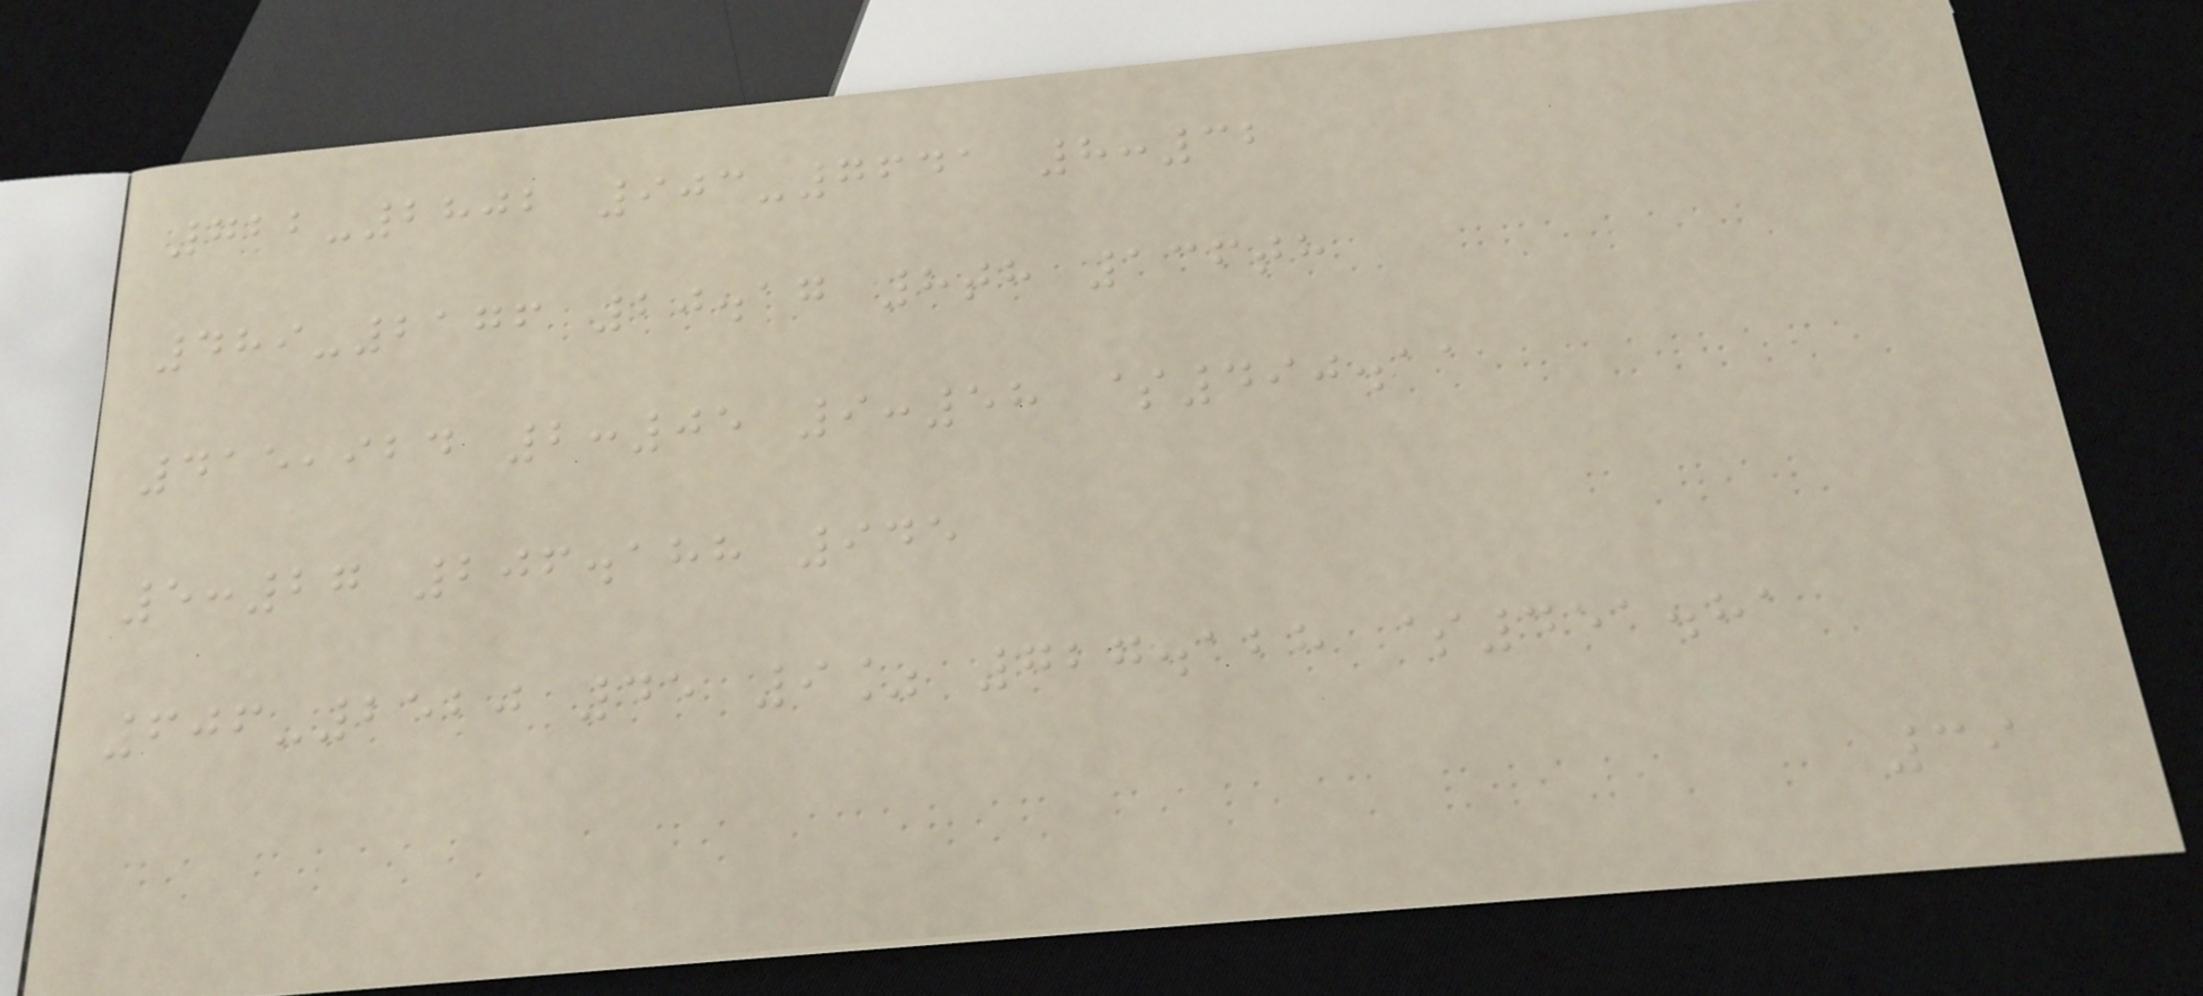722-2802 903-7641 8:32
489-2176 20.17 8th 136th
415,924 2:05 9:58 $490.11
5:27 206.188 945
606-2520 45 9% 727.128 $451.81
39
